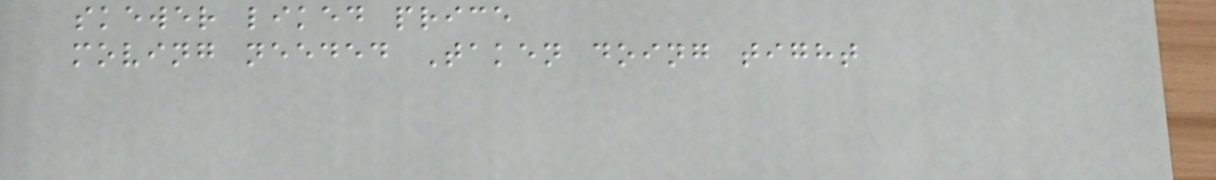skewer liked price
moving needed Taken doing tight
